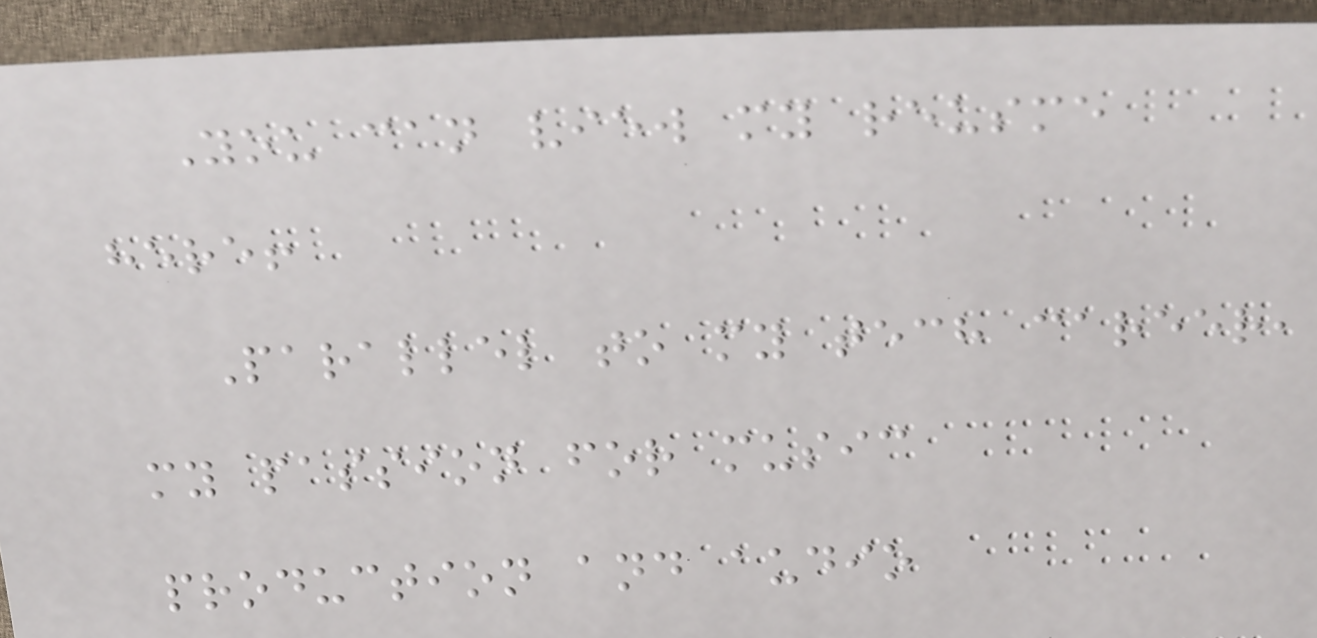You can view my reusme
here!
Parallel to my tech career,
my passion for music
production and audio
